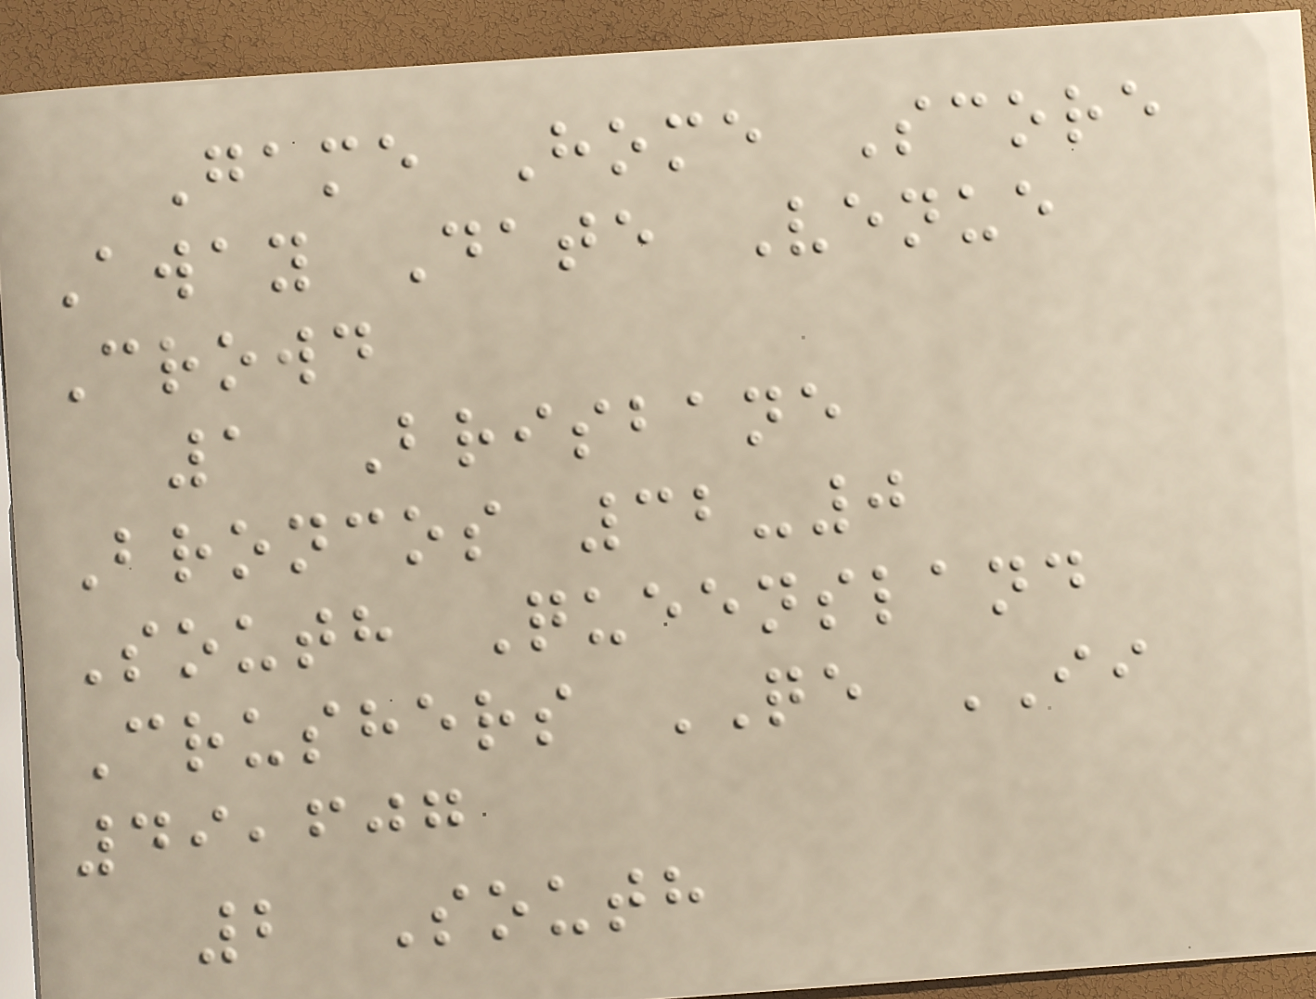Game Home Score
Away Date Venue
Crowd
1 Brisbane
Broncos 32-0
South Queensland
Crushers QE II
49,607
2 South
